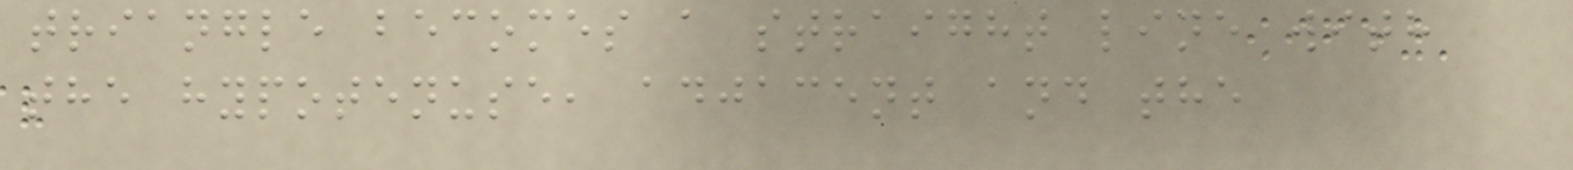triangle becomes a straight line with
the hypotenuse, adjacent and the
